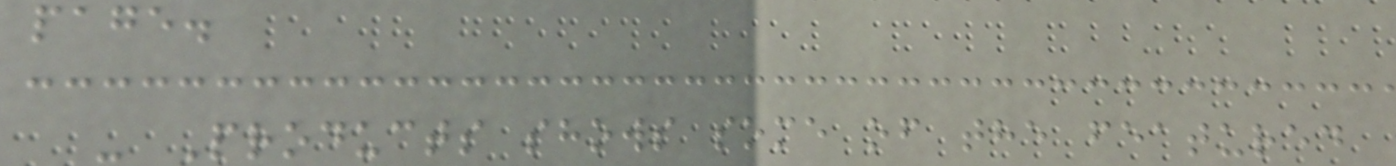page.
- Products shows some of the featured
